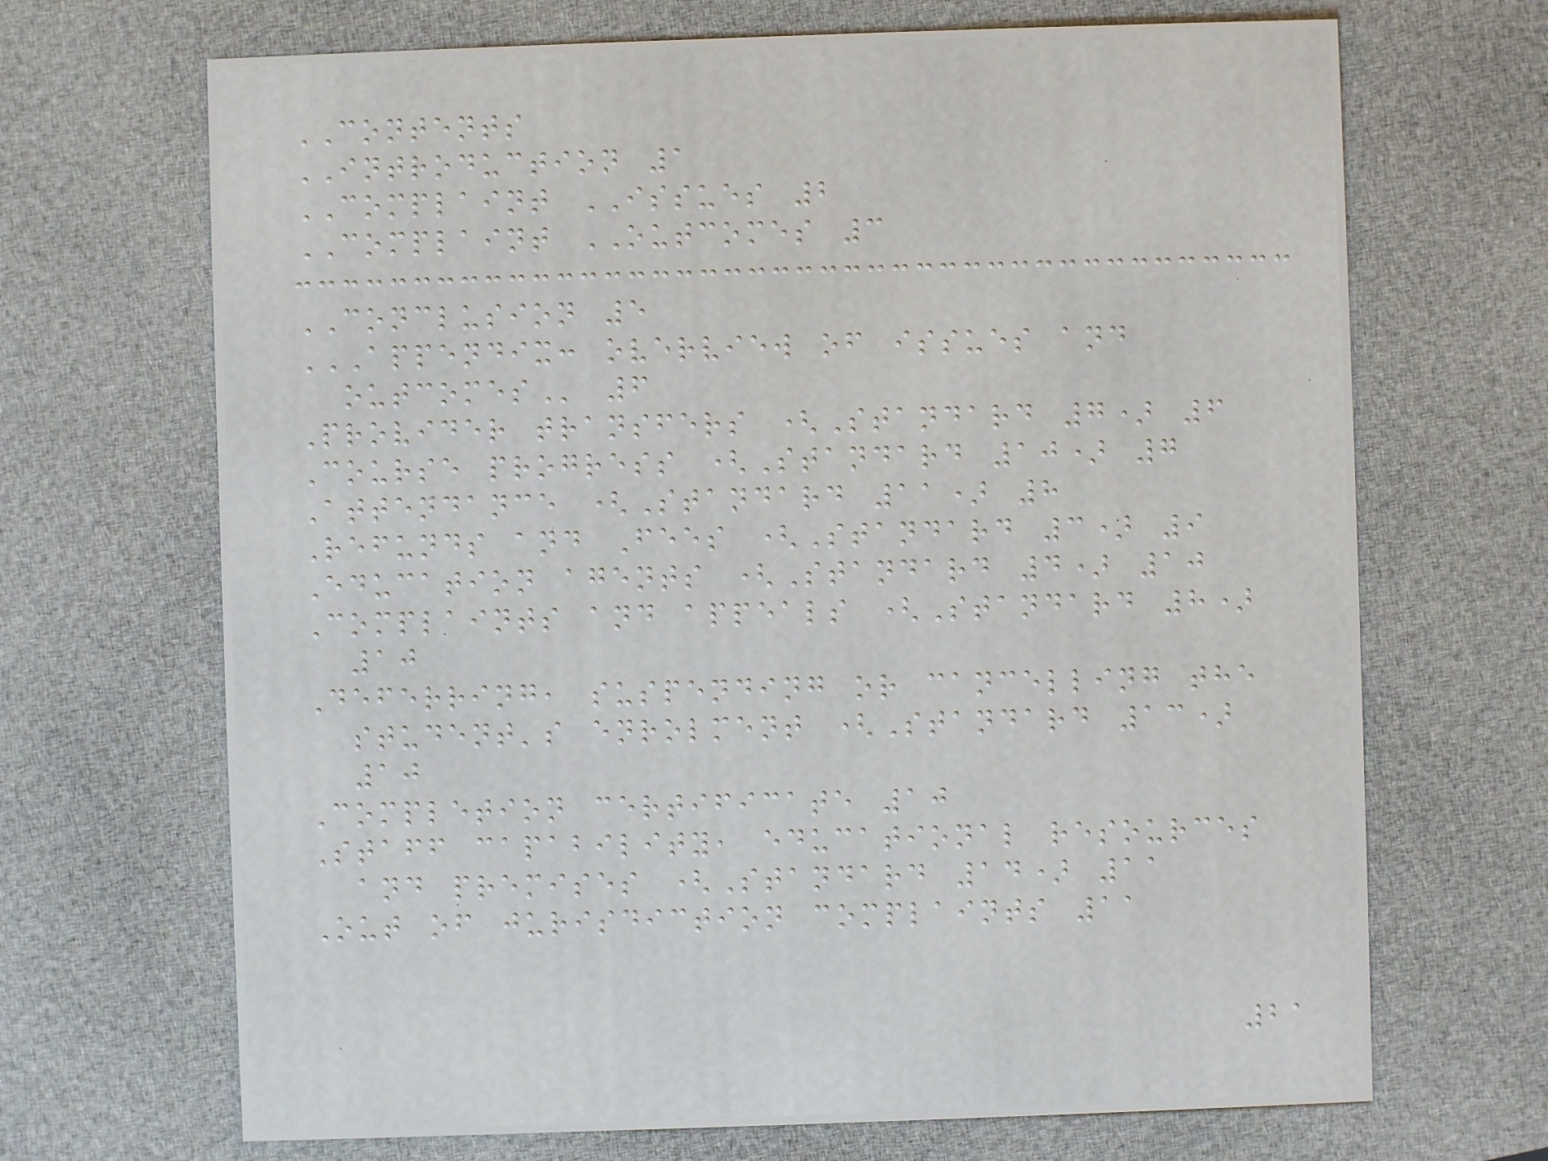CONTENTS
INTRODUCTION 1
COMPLAINT ISSUES 2
COMPLAINT OUTCOMES 3
CONCLUSION 5
APPENDIX: OVERVIEW OF ISSUES AND
OUTCOMES 6
Provider transfers (Standard 7) 6
Course progress (Standard 10) 7
Attendance (Standard 11) 8
Refunds and Fees (Standard 3) 9
Education agents (Standard 4) 10
Complaints and appeals (Standard 8)
10
Deferring, suspending or cancelling the
student's enrolment (Standard 13)
10
Completion certificate 10
Staff capability, educational resources
and premises (Standard 14) 11
Out of jurisdiction complaints 11
21
